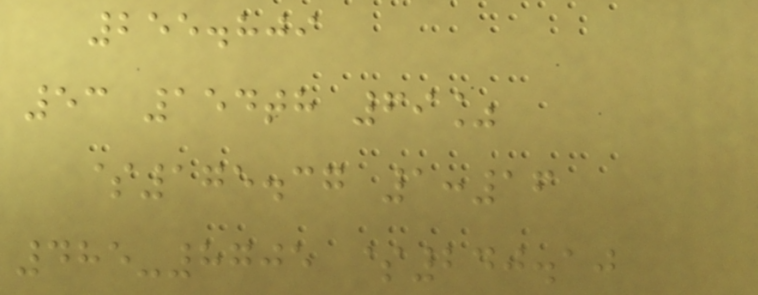255.809
53 154th 69%
$175.37 1:16
485-8705 $240.10
